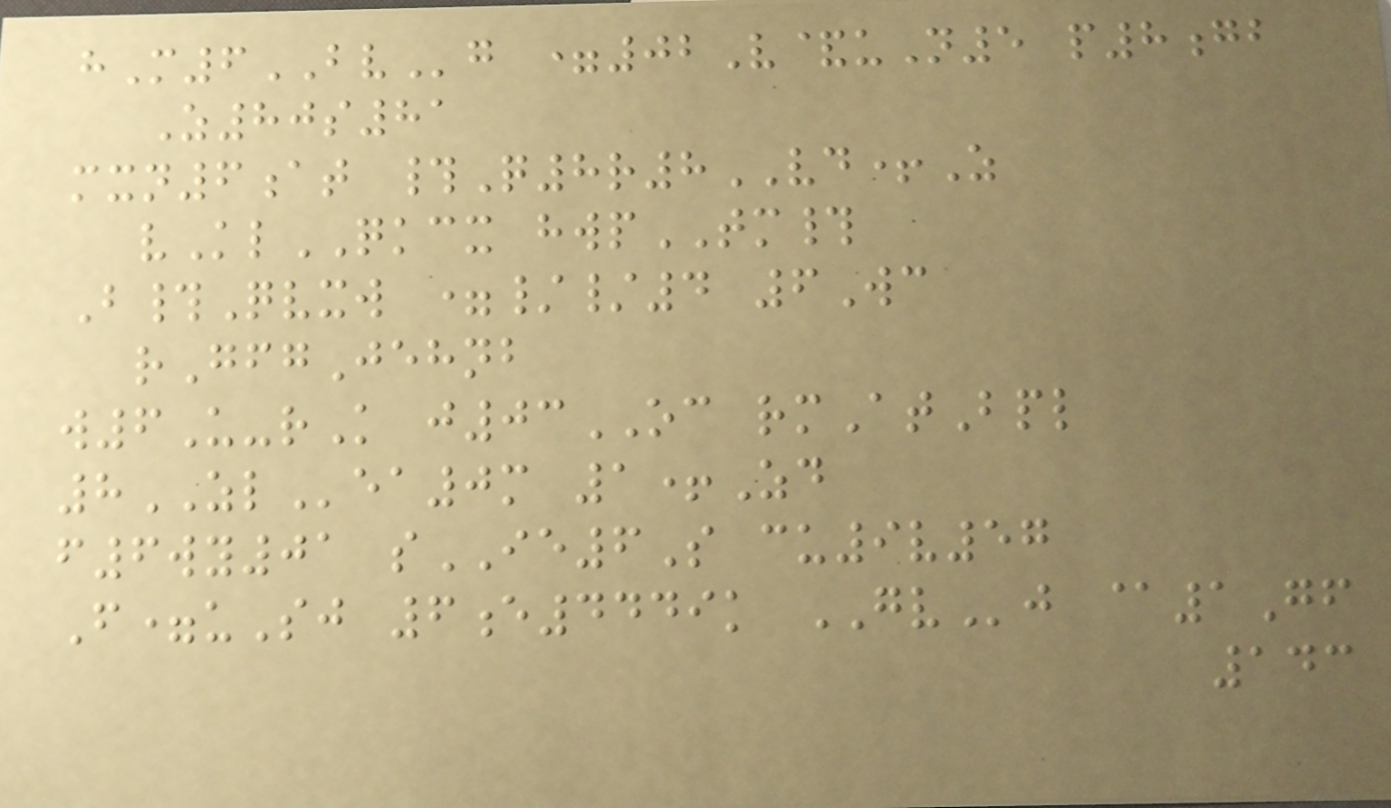hM6BVg =02V&uN5 p8gb
Z80s81
mxn6at #Q8r8VD+Z
vKlQKCX hwpTM#
B#Qvxw =//4 6Wc
rGfgJehnb
w6U-rK j03OC rmAtBpl
8ZLea0m 1+Zd
f6wy01 sIE6S cu9v57
F=uSj 6e4449k GVj @1Gf
143
